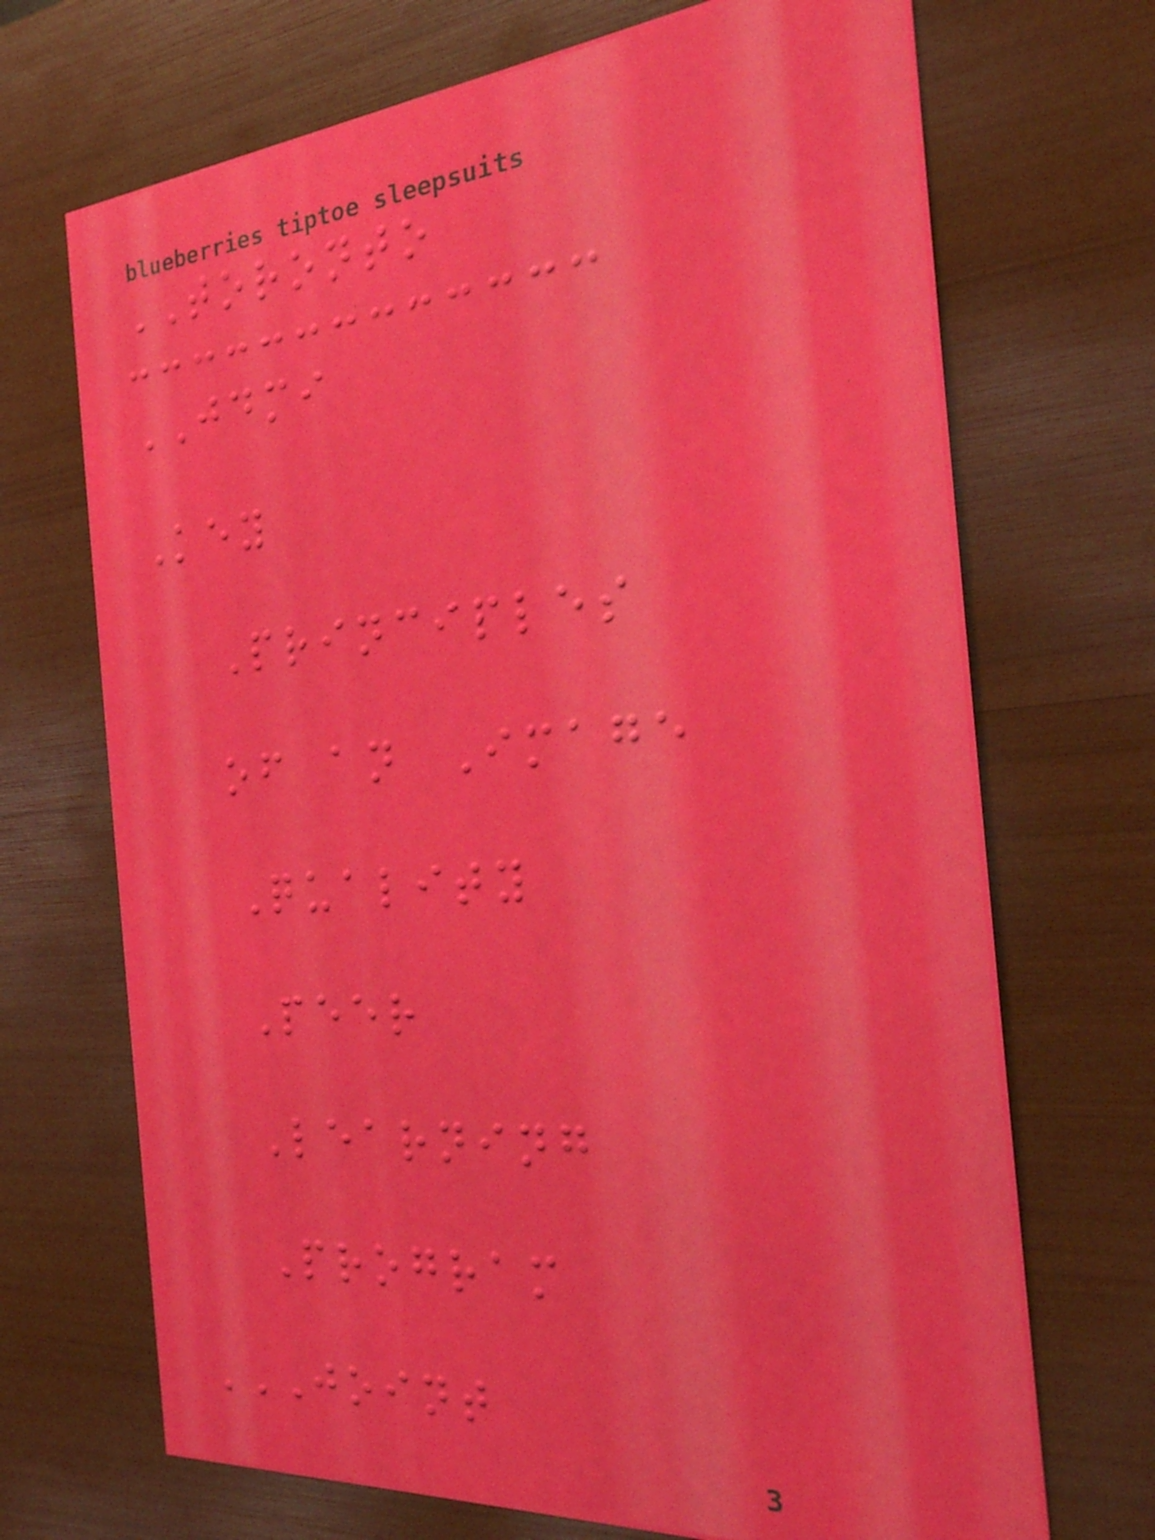TORONTO
JDMI
Key
Principles
of an Image
Quality
Peer
Learning
Program
JOINT
